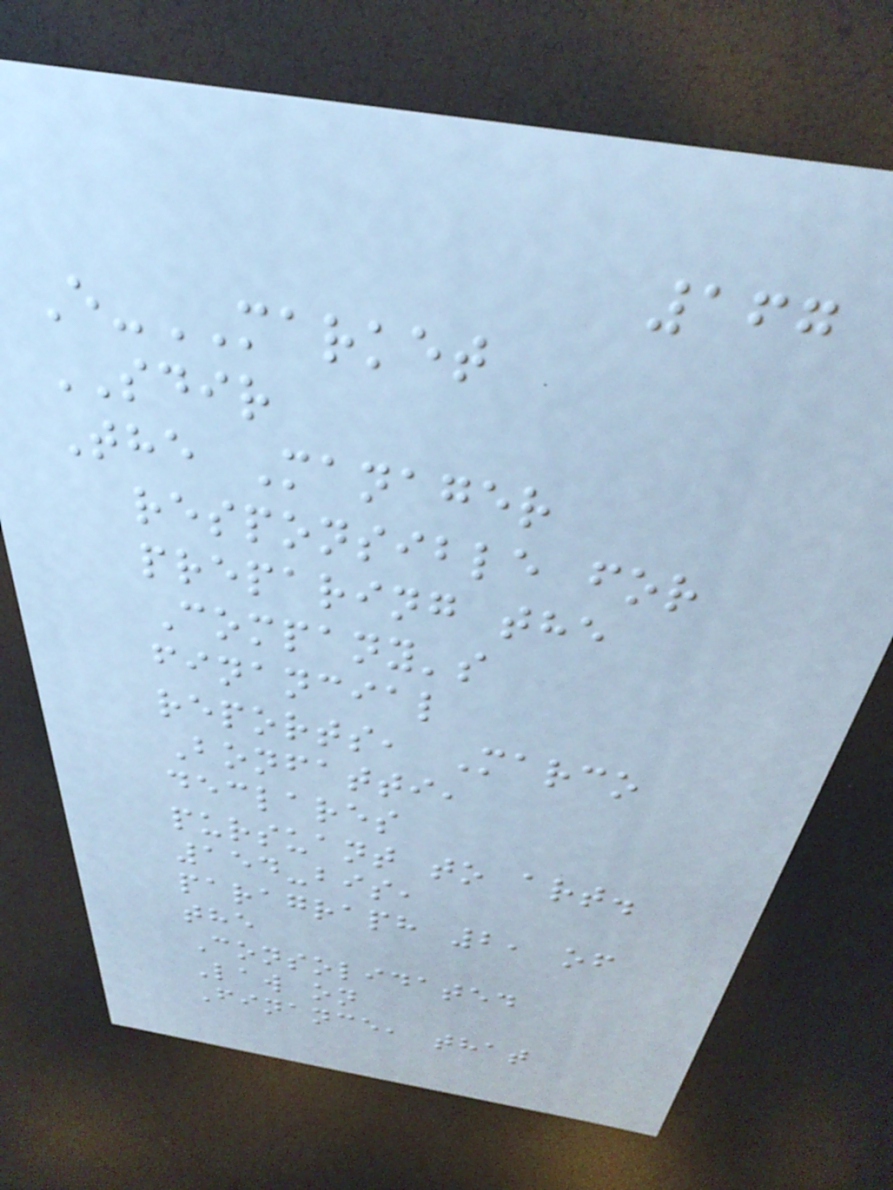167
E-MARKET
SDIR
The Manager
responsible for
preparing the
Company's
financial
reports, Marco
Bonfatti,
declares
pursuant to art.
154-bis,
paragraph 2, of
the
Consolidated
Law on
Finance, that
